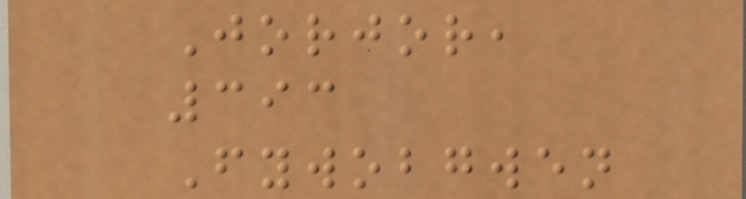Jorjor,
393
Fywobgwen
